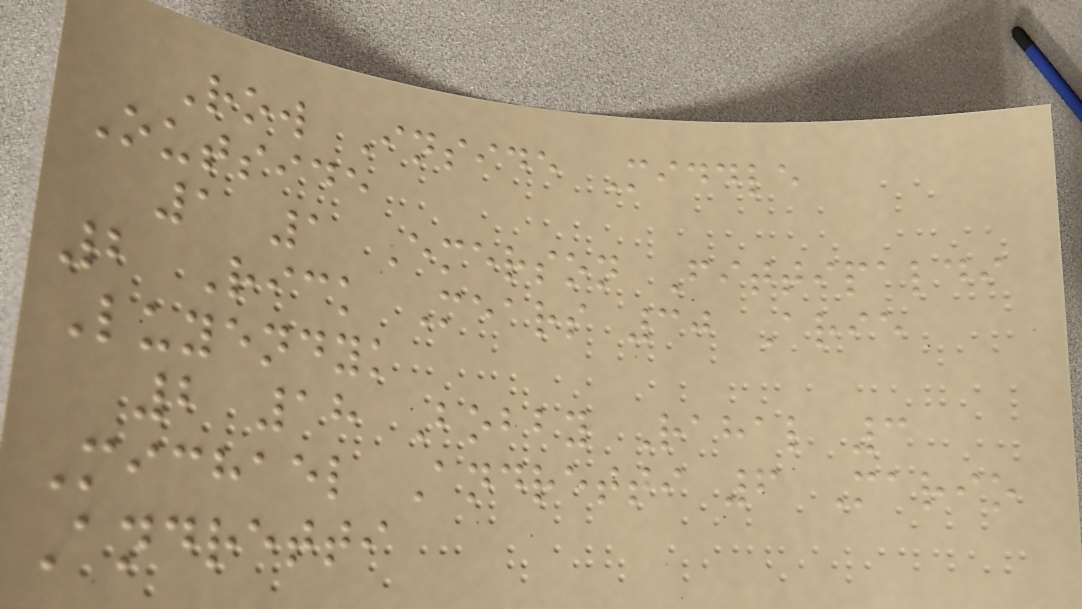Row Inside Middle
Outside
1 1 Emerson Fittipaldi
2 Rick Mears 30 Arie
Luyendyk
2 18 Bobby Rahal 3
Michael Andretti 6 Mario
Andretti
